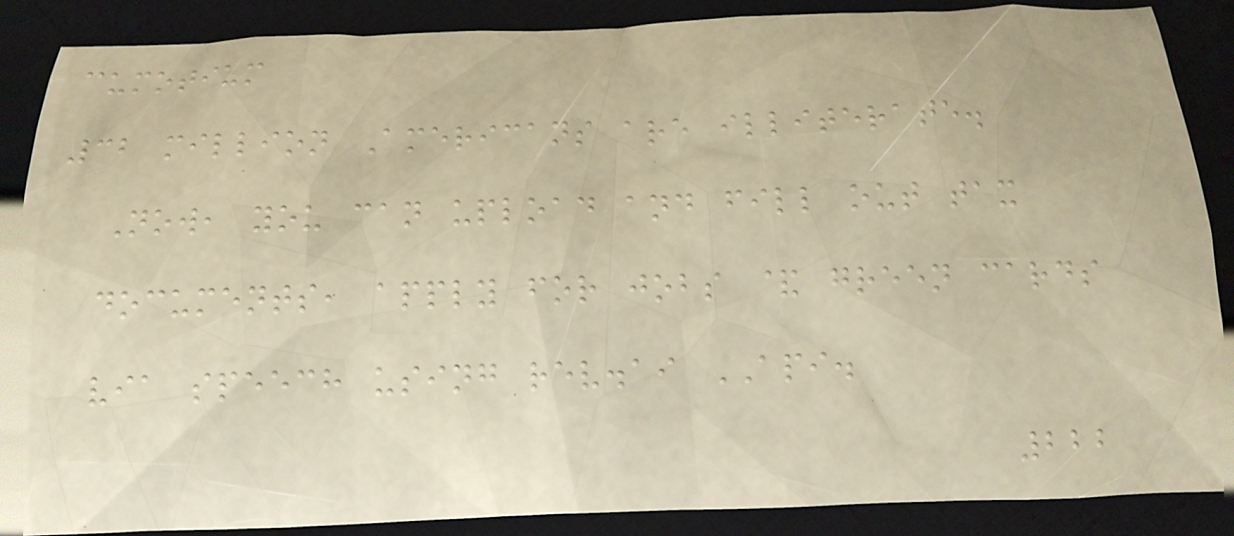cumotium
32 million Americans are illiterate.
Now, you can upload and fill out tax
documents, apply for jobs & green cards
via speech using rev.ai API.
222
